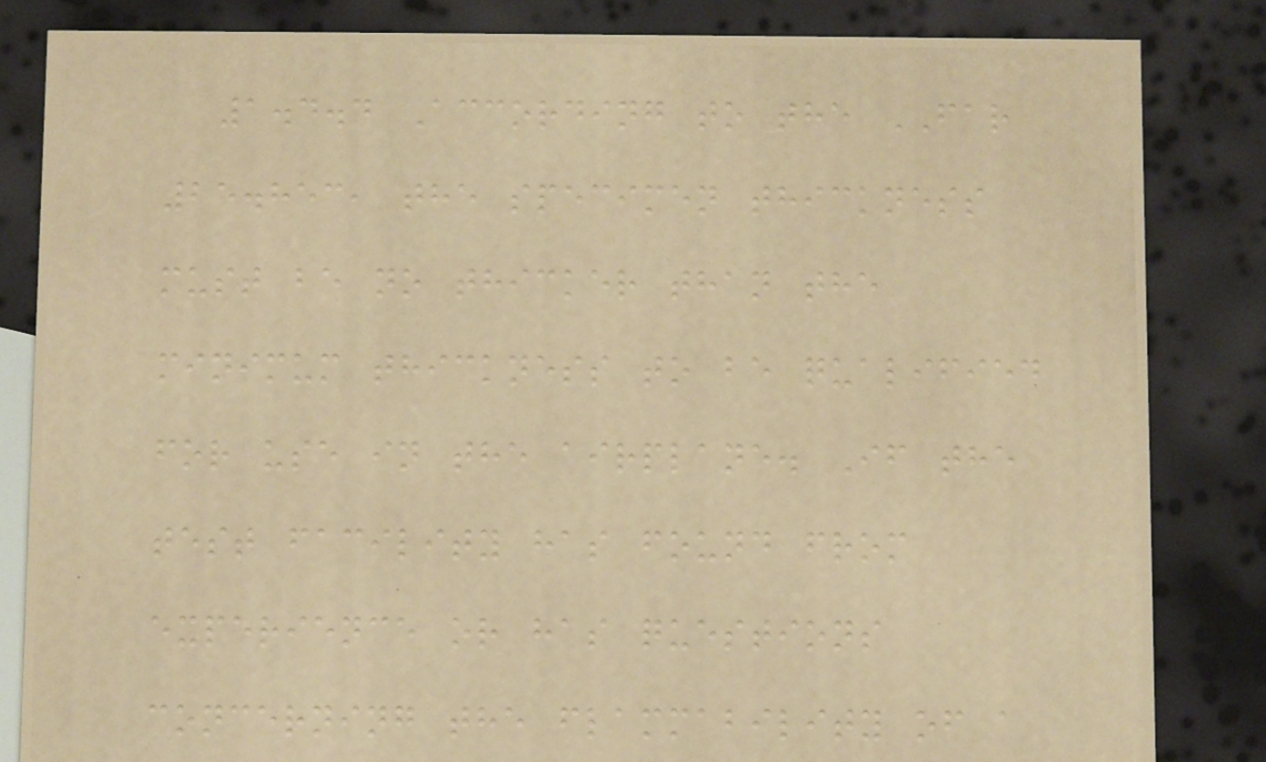1.4.4 According to the FAR
25.853, the specimen thickness
must be no thicker than the
minimum thickness to be qualified
for use in the airplane. If the
test facility has found from
experience or has questions
concerning the flammability of a
